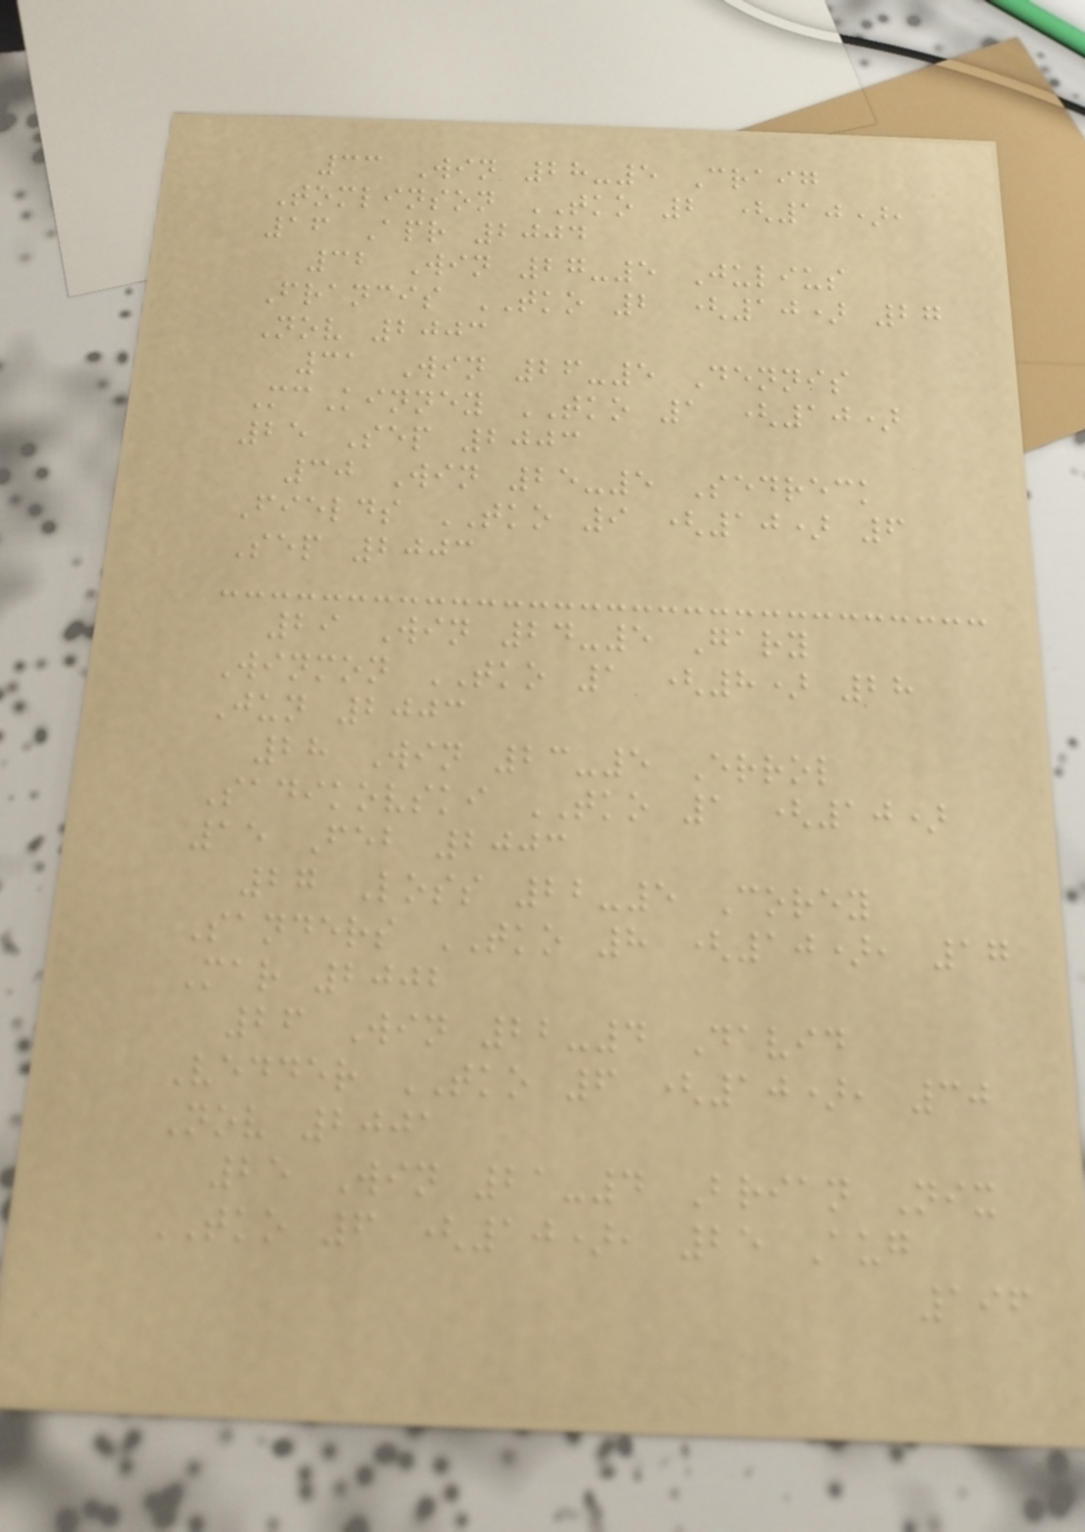33 Win 28-5 Craig
Tomlinson TKO 2 (10),
16 Apr 2004
32 Win 27-5 Julius
Francis TKO 2 (10) 27
Nov 2003
31 Win 26-5 Dennis
McKinney TKO 1 (10)
25 Sep 2003
30 Win 25-5 Sedreck
Fields TKO 9 (10) 6
Sep 2003
29 Win 24-5 Gary
Winmon TKO 1 (8) 28
Jun 2003
28 Win 23-5 Errol
Sadikovski TKO 1 (10)
15 Feb 2003
27 Loss 22-5 Corey
Sanders TKO 8 (10), 17
Mar 2002
26 Win 22-4 David
Vedder TKO 6 (10), 30
Nov 2001
25 Win 21-4 Brian Nix
TKO 6 (10), 25 Aug
196
